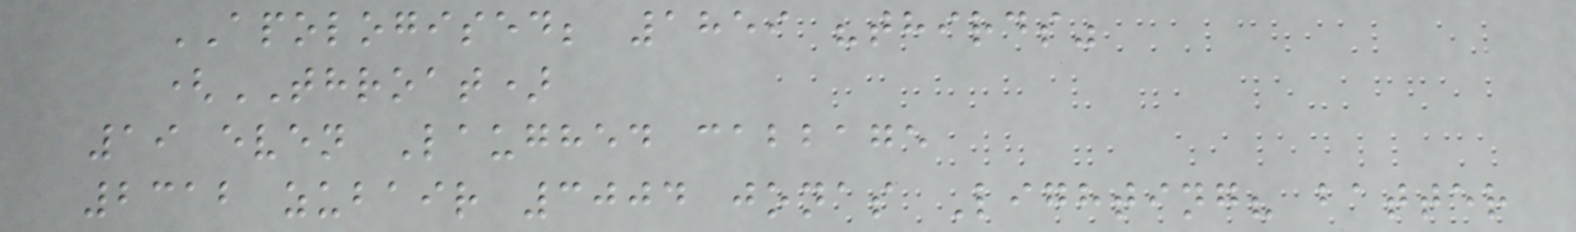APOLOGISED; 1859 "thirds"
(THROAT)
19 even Laughed cabbage
2312 zubair 3004 jonas Lighting? batter
